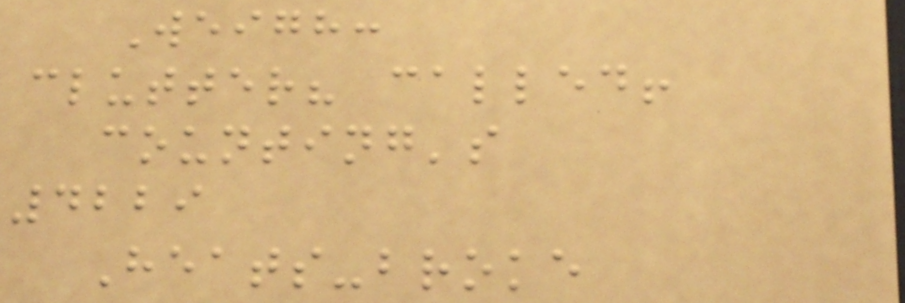Weigh:
clutter? called!
counting's
4229
Heats-broke
